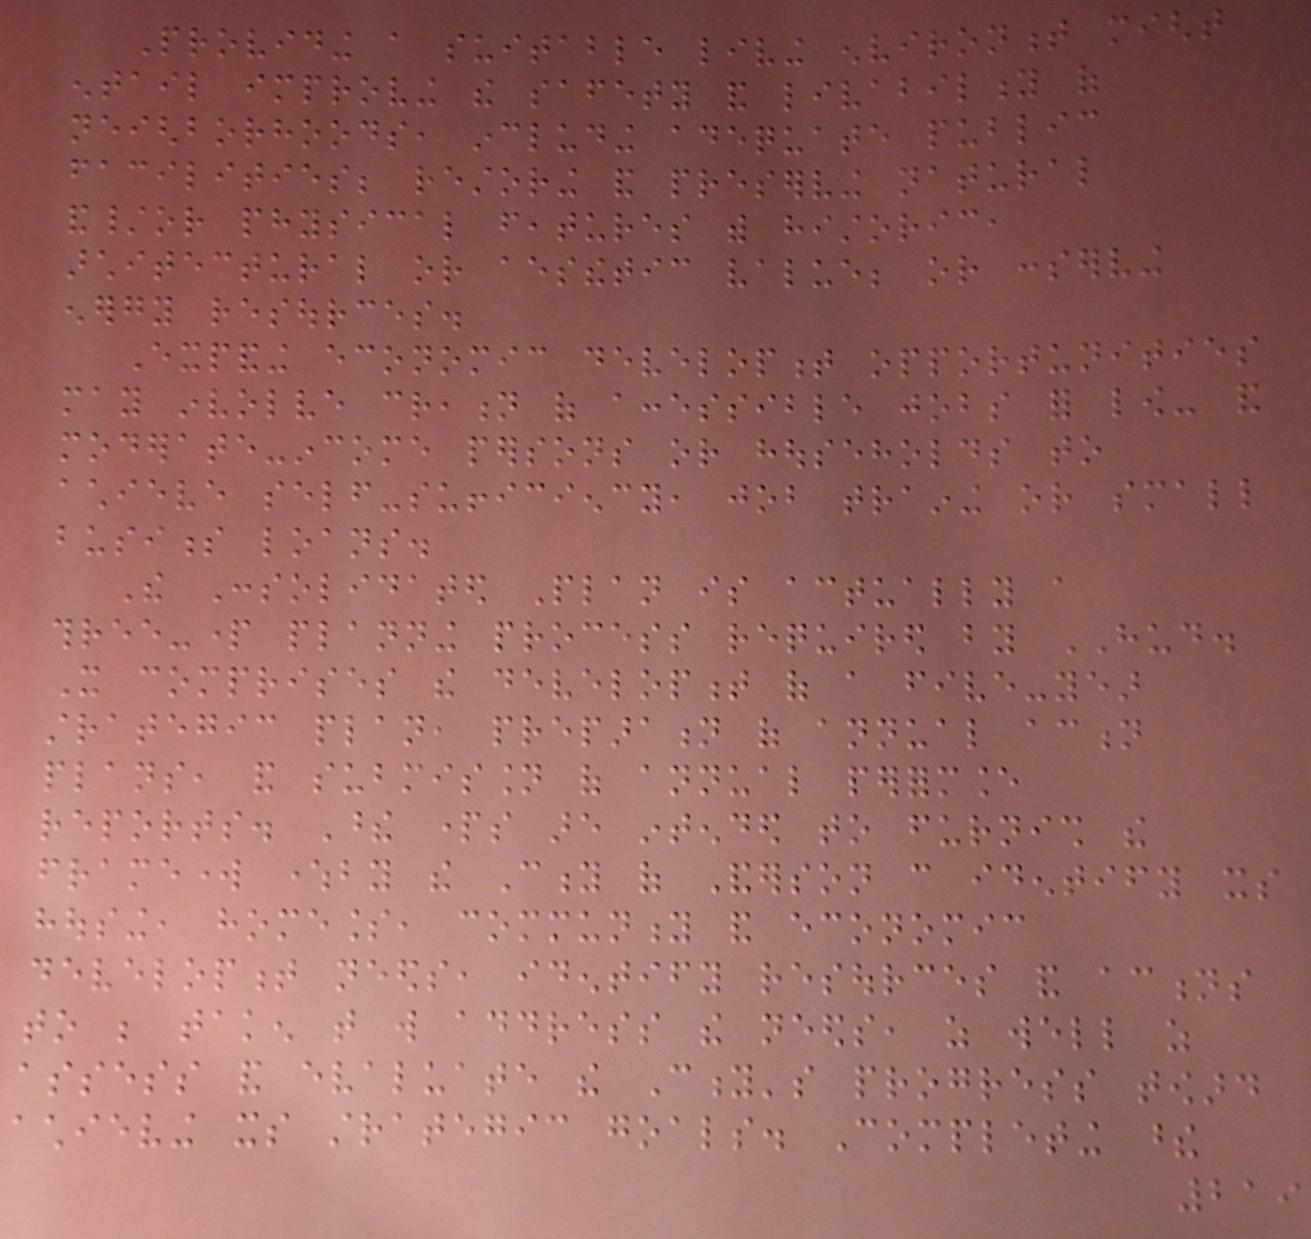Providing a suitable living environment might
entail improving the safety and livability of
neighborhoods, including adequate public
facilities; restoring and preserving natural
and/or physical features with historic,
architectural or aesthetic value; or conserving
energy resources.
Expanding economic development opportunities
may involve creation of accessible jobs for low- and
moderate-income persons or households to
achieve self-sufficiency, job training or small
business loans.
The Consolidated Plan is actually a
three-part planning process required by HUD.
It comprises the development of a five-year
strategic plan, preparation of annual action
plans, and submission of annual performance
reports. These parts are intended to furnish the
framework whereby the City of Anderson can identify its
housing, homeless, community and economic
development needs, identify resources and actions
to be taken that will address the needs, as well as
assess and evaluate the City's progress toward
achieving its strategic goals. Completing these
219
